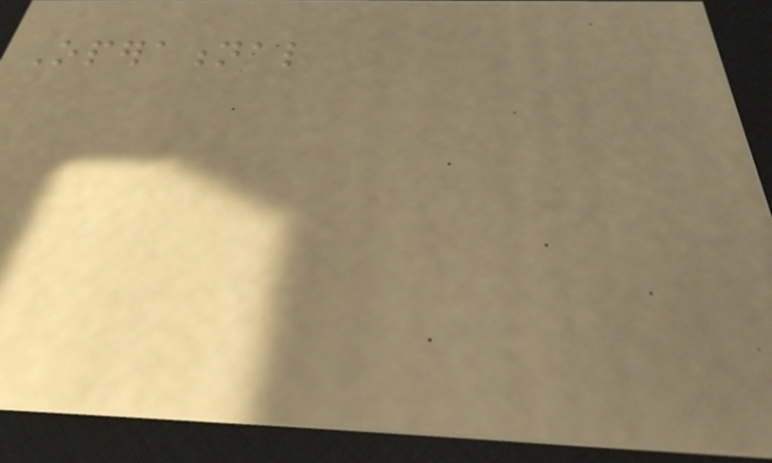Operational
